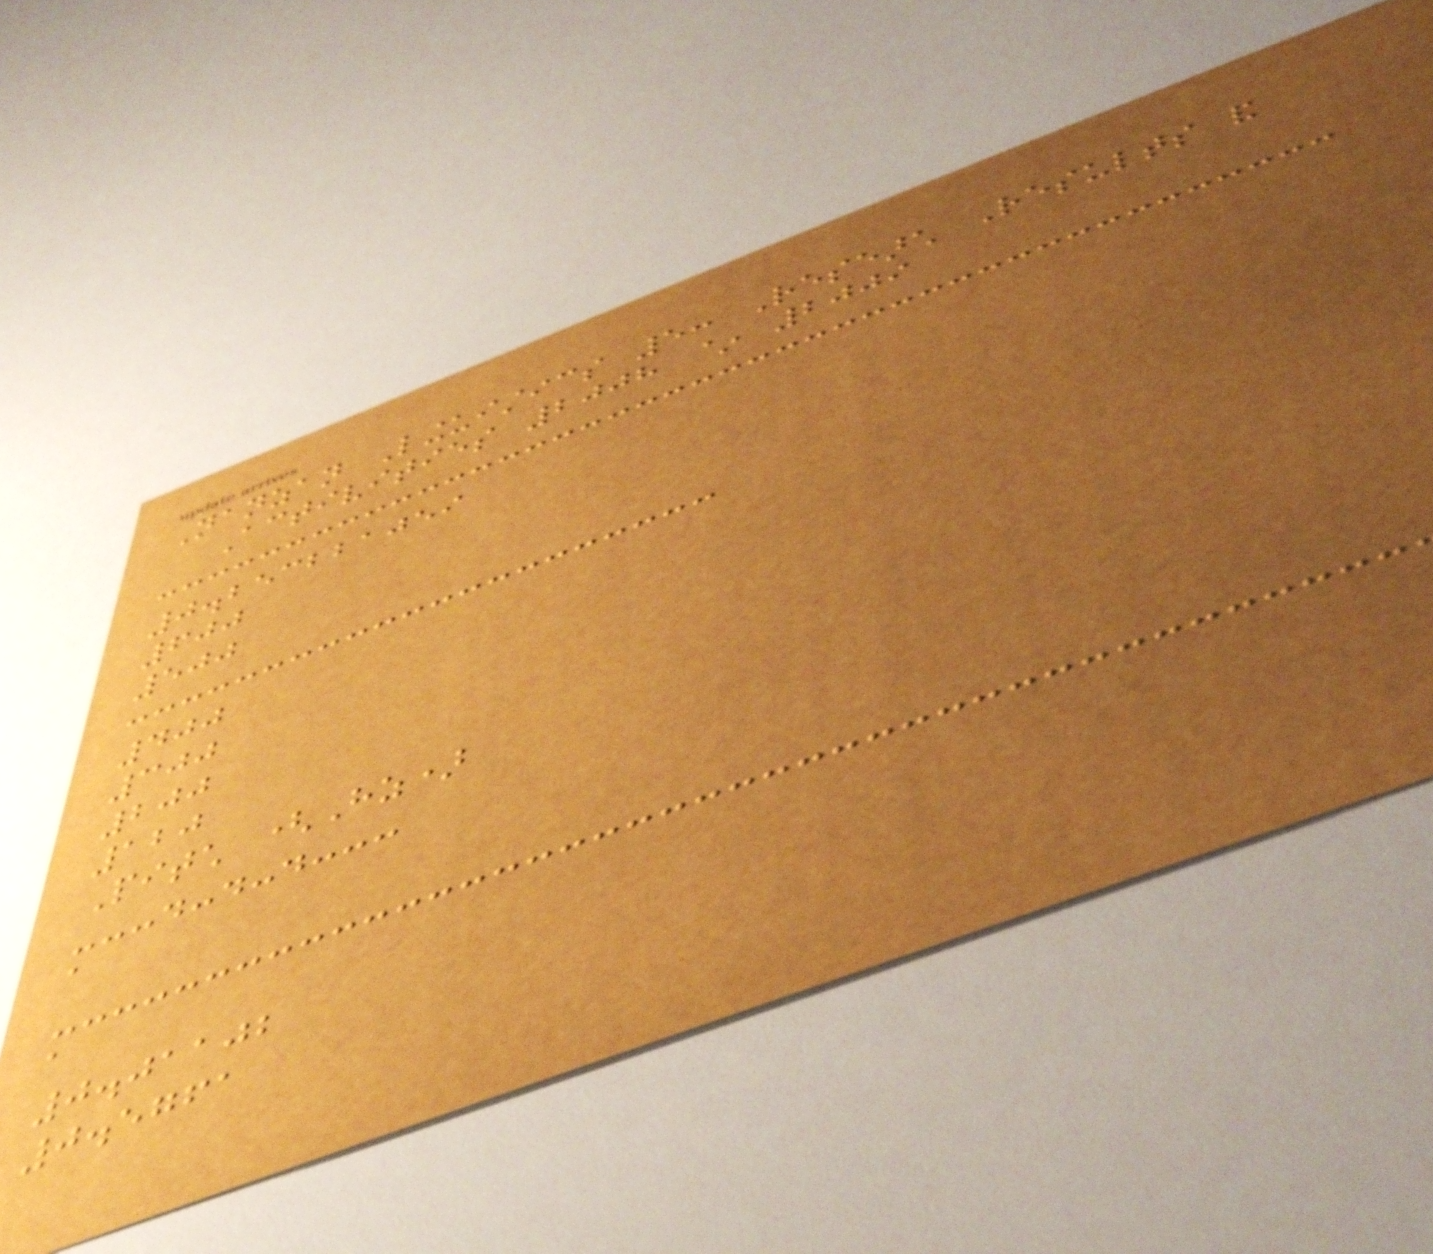Nanzan Linguistics 5: Research Results and
Activities 2008 ~ 2009
0.253221059
600
500
400
300
200
120
Pitch (Hz)
---.-.-.---
a
a
0.01102
0.5761
